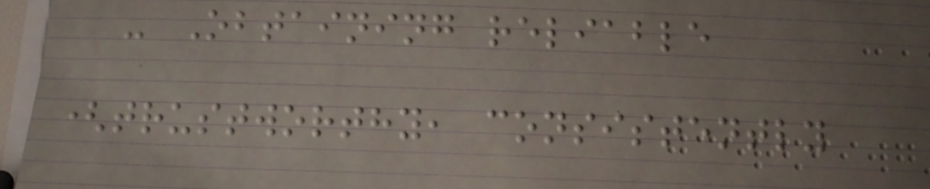- Obtaining reliable
(trustworthy, consistently
